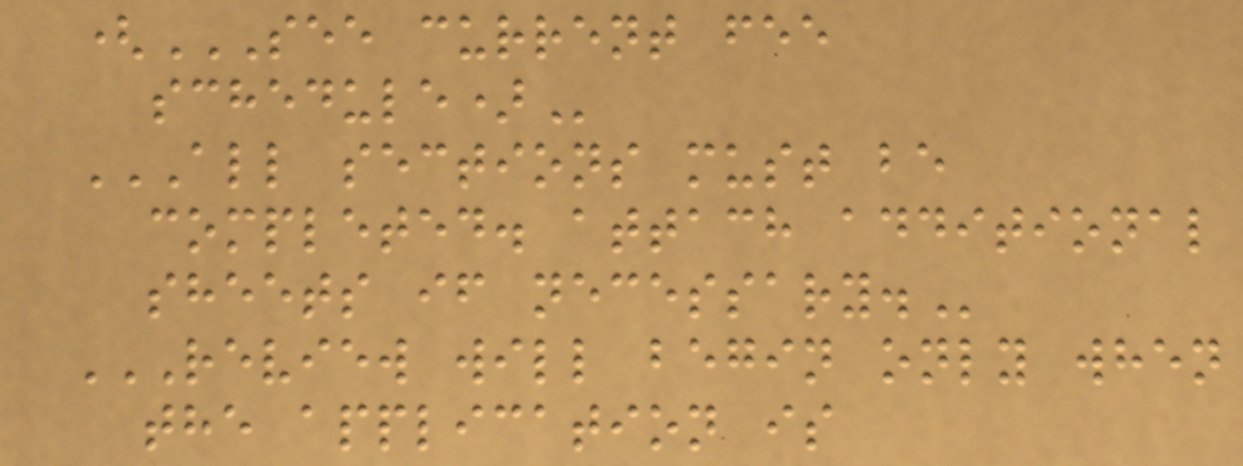(SEE CURRENT FEE
SCHEDULE)
ALL SECTIONS MUST BE
COMPLETED. ATTACH ADDITIONAL
SHEETS IF NECESSARY.
REVIEW WILL BEGIN ONLY WHEN
THE APPLICATION IS
